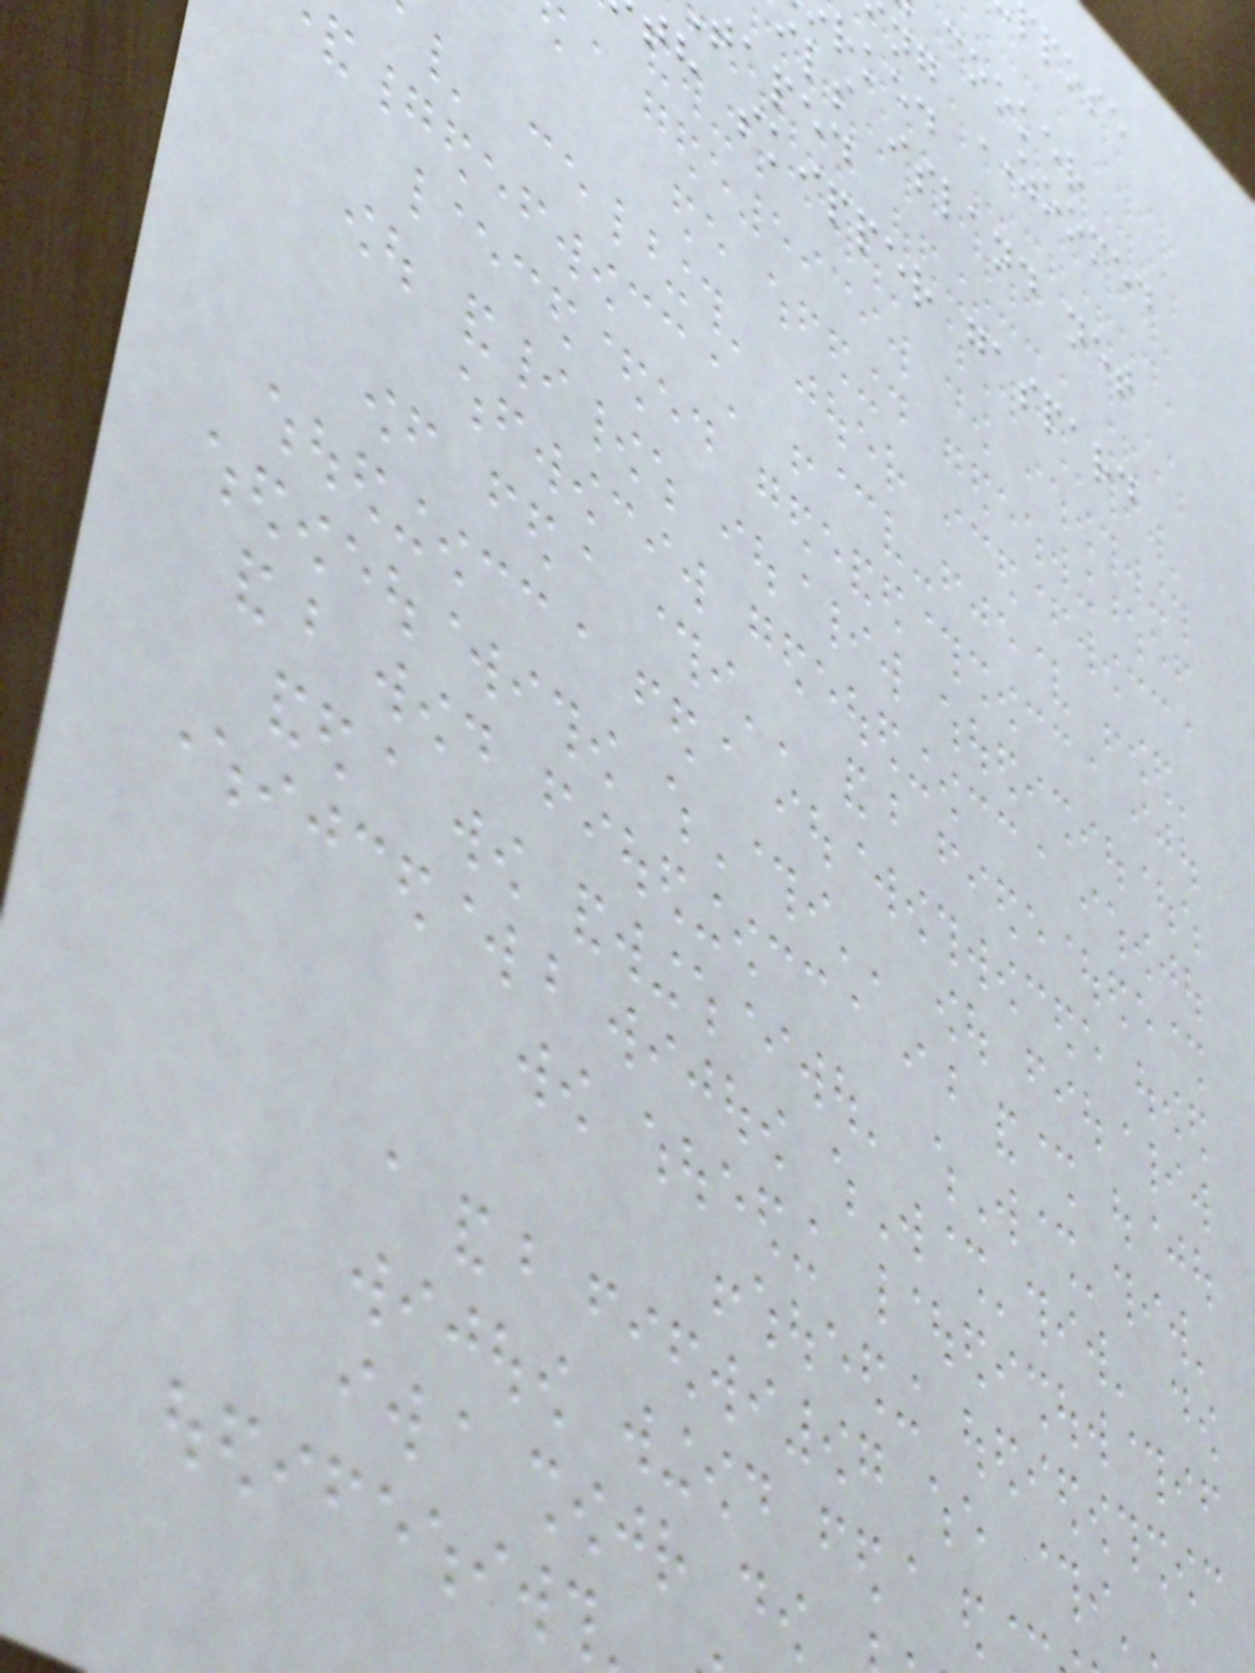ng ZOOMED
ils island net
taped
h skipper gaspard
